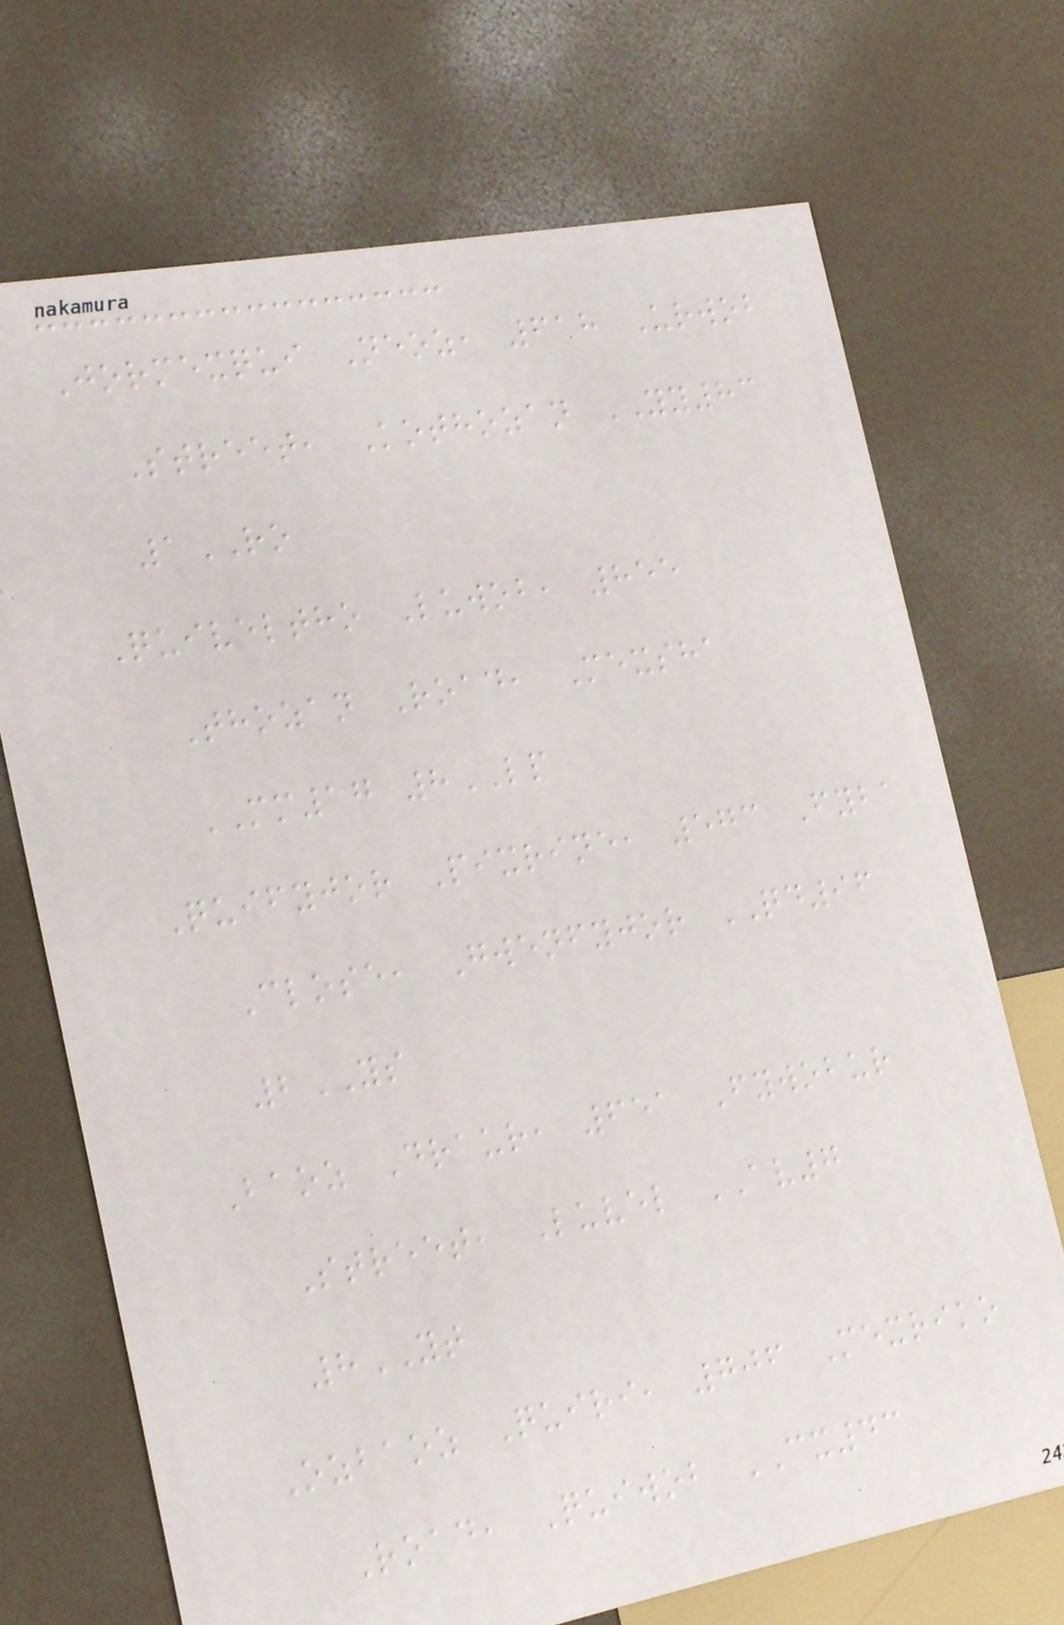Jormexqui Neoz, 618 Urwob
Street, Kothozan YY83
1RO
Quiveltho Luwob, 855
Thozan Road, Mexsha
MM17 8LP
Quifyjor Pixrine, 573 Fyba
Close, Gwenfyjor QD96
2YS
Baoz Draur, 651 Fywobur
Street, Luvel AV7
8YT
Ozbaoz Quiri, 706 Mexriko
Road, Quiwob CX43
